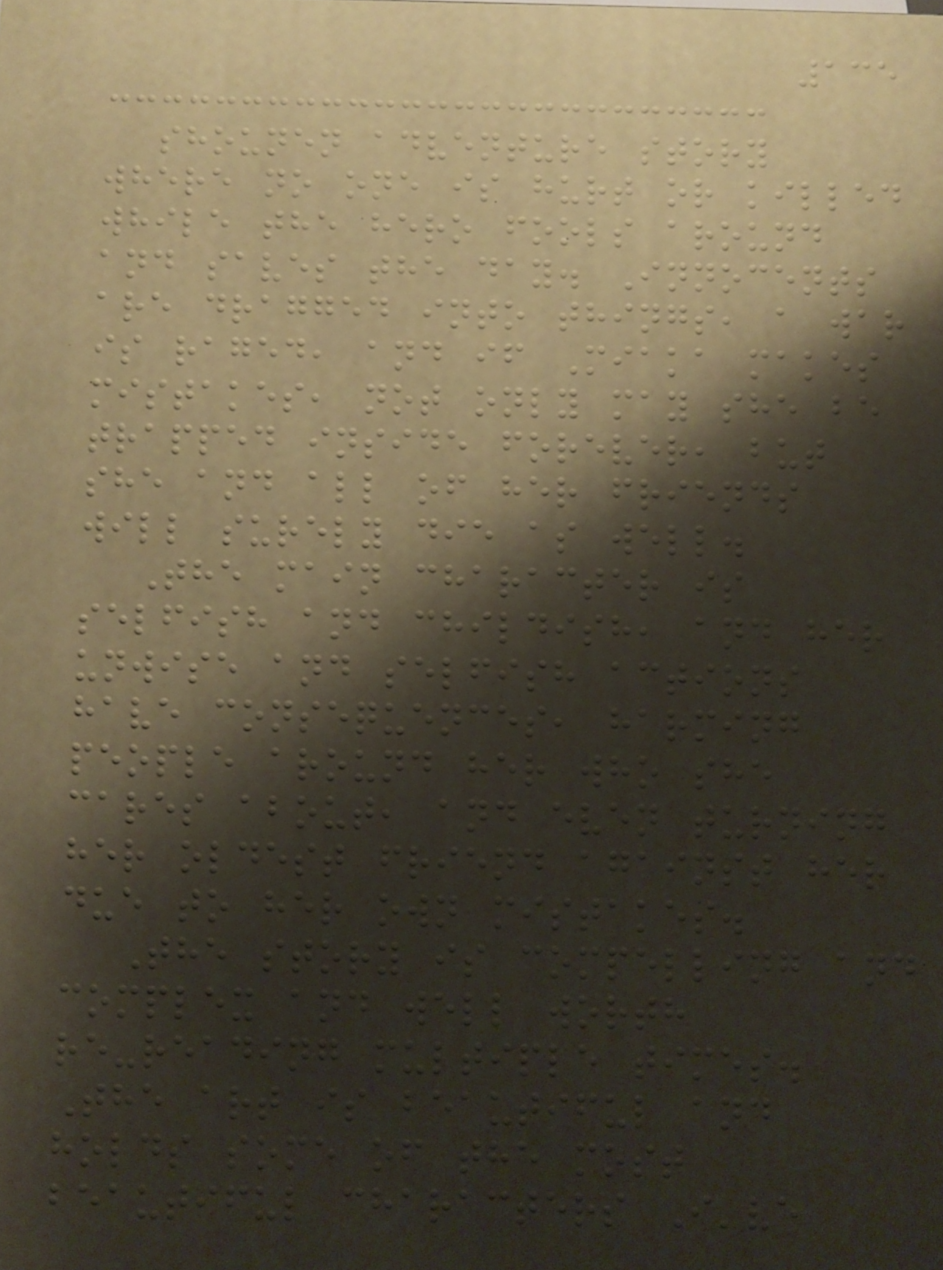135
shounen adventure story
where no one is hurt or killed
while the hero fools around
and saves the day. Innocents
are dragged into things, a war
is raged, and if Miaka makes
mistakes, not only may she be
trapped inside forever, but
she and all of her friends
will surely die as well.
The main character is
selfish and childish, and her
unwise and selfish actions
have consequences, harming
people around her who she
cares about, and even turning
her oldest friend against her
due to her own mistakes.
The story is compelling and
complex and well worth
re-reading multiple times.
The art is beautiful and
holds some of the most
beautiful characters I've
